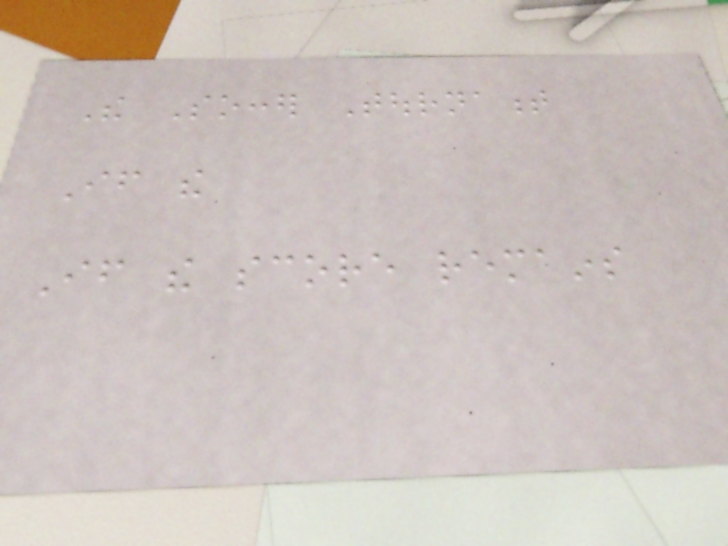The Soccer Tournament
If the
If the score remains
